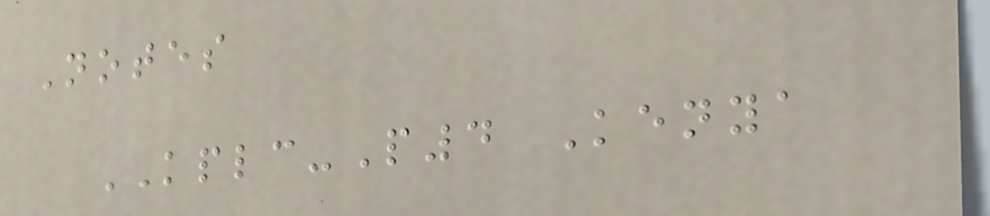Notes
KPLC-P4 Kenya
